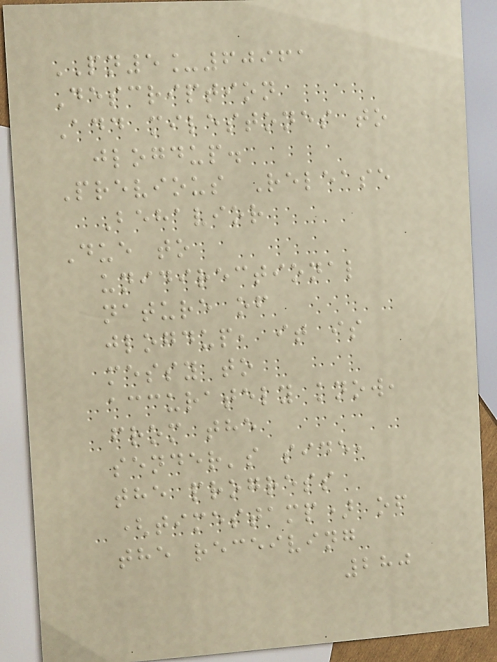PN5_60961
Description
Add milestones to
jlogdup.
Previous Release
Behavior
Due to
unidirectional
nature of
jlogdup, it is
messy to
accurately know,
from the
sender's side,
the progress
(timestamp) of
the receiving
280
